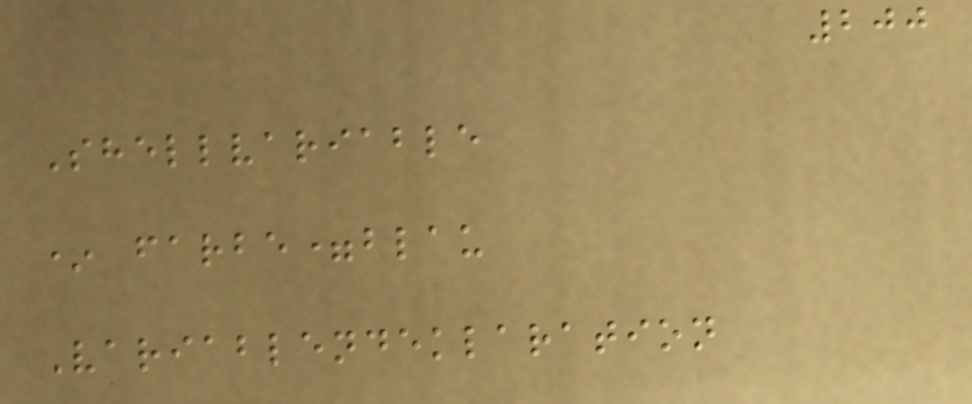200
Shellvariable
* farbe=blau
Variablendeklaration
